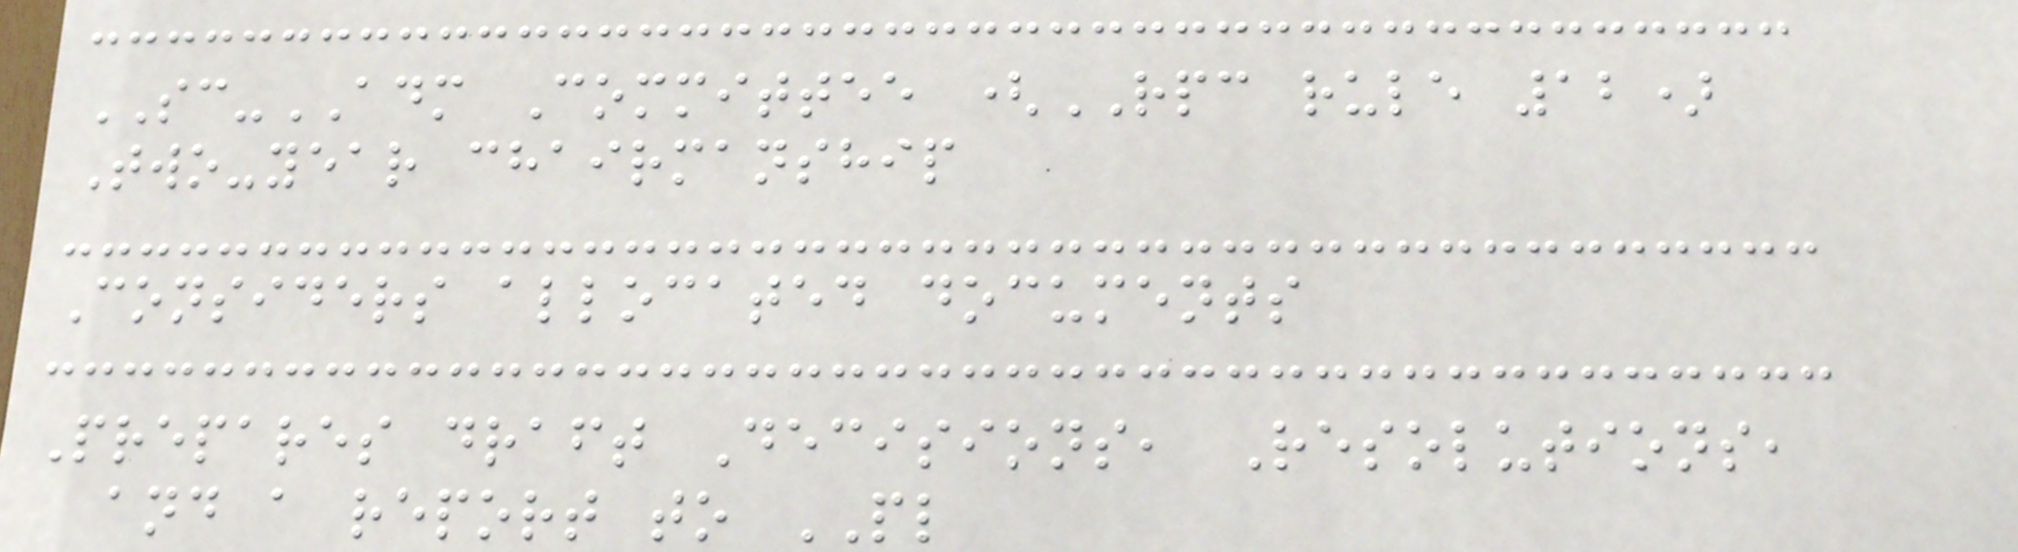SC-ADM Committee (RPC rule 12)
Two-year chairmanship
Considers allocated documents
Prepares draft Decisions, Resolutions,
and a report to PL
